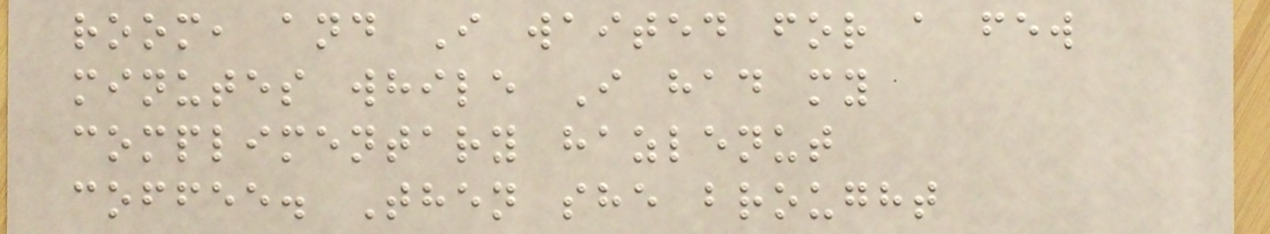room, and I waited for a few
minutes while I had my
complimentary hazlenut
coffee. Then she brought
